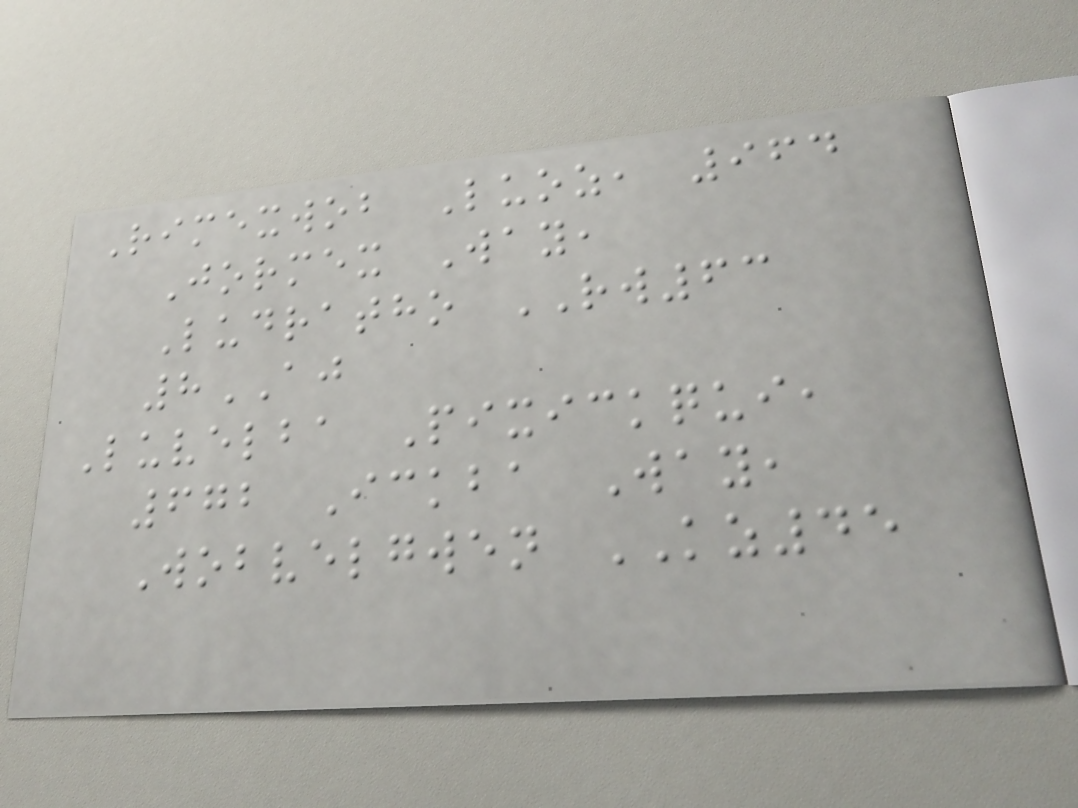Rimexwob Luoz, 964
Jormex Way,
Ludratho RW63
8AJ
Luvelba Pixickqui,
672 Ickba Way,
Wobvelgwen KZ45
